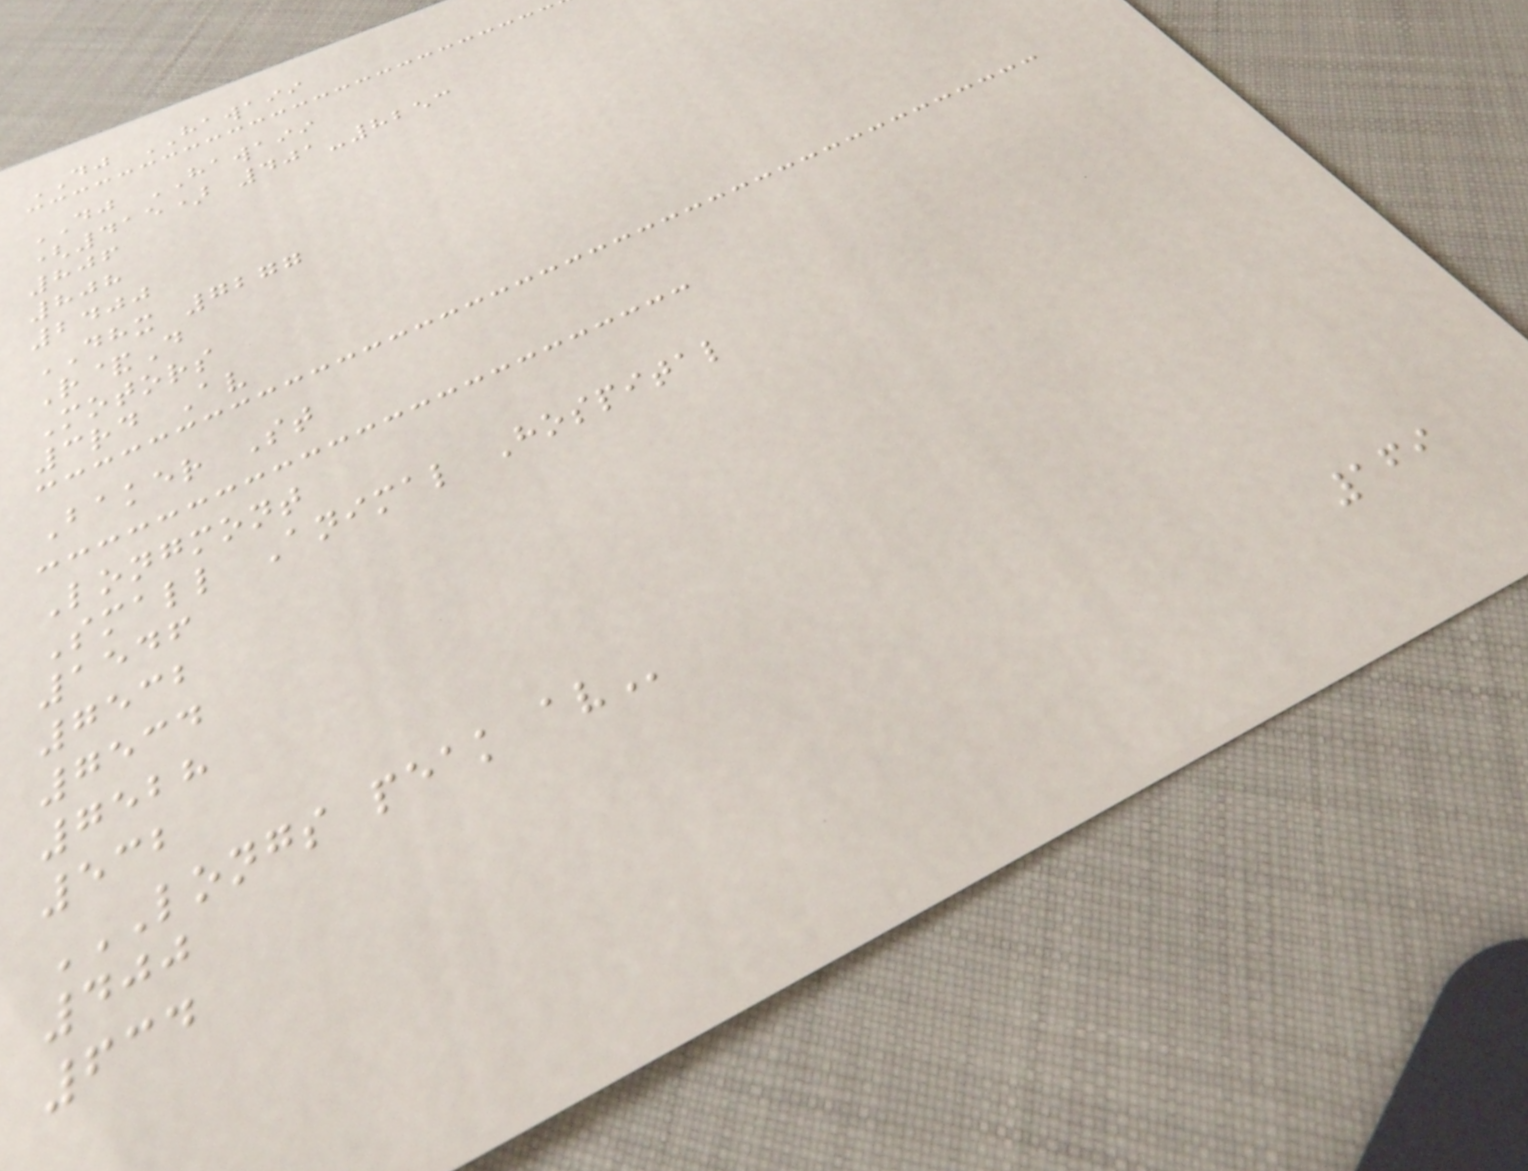DJ HAWAII
DJ HAWAII
(415) 401-8253
806
808
2400
DHX 7277
R&D
Motors
3rd Av
Baker St
Longmont
Small Animal Hospital
1546
7532
7534
7528
532
LONGS PEAK AV
400
634
169
